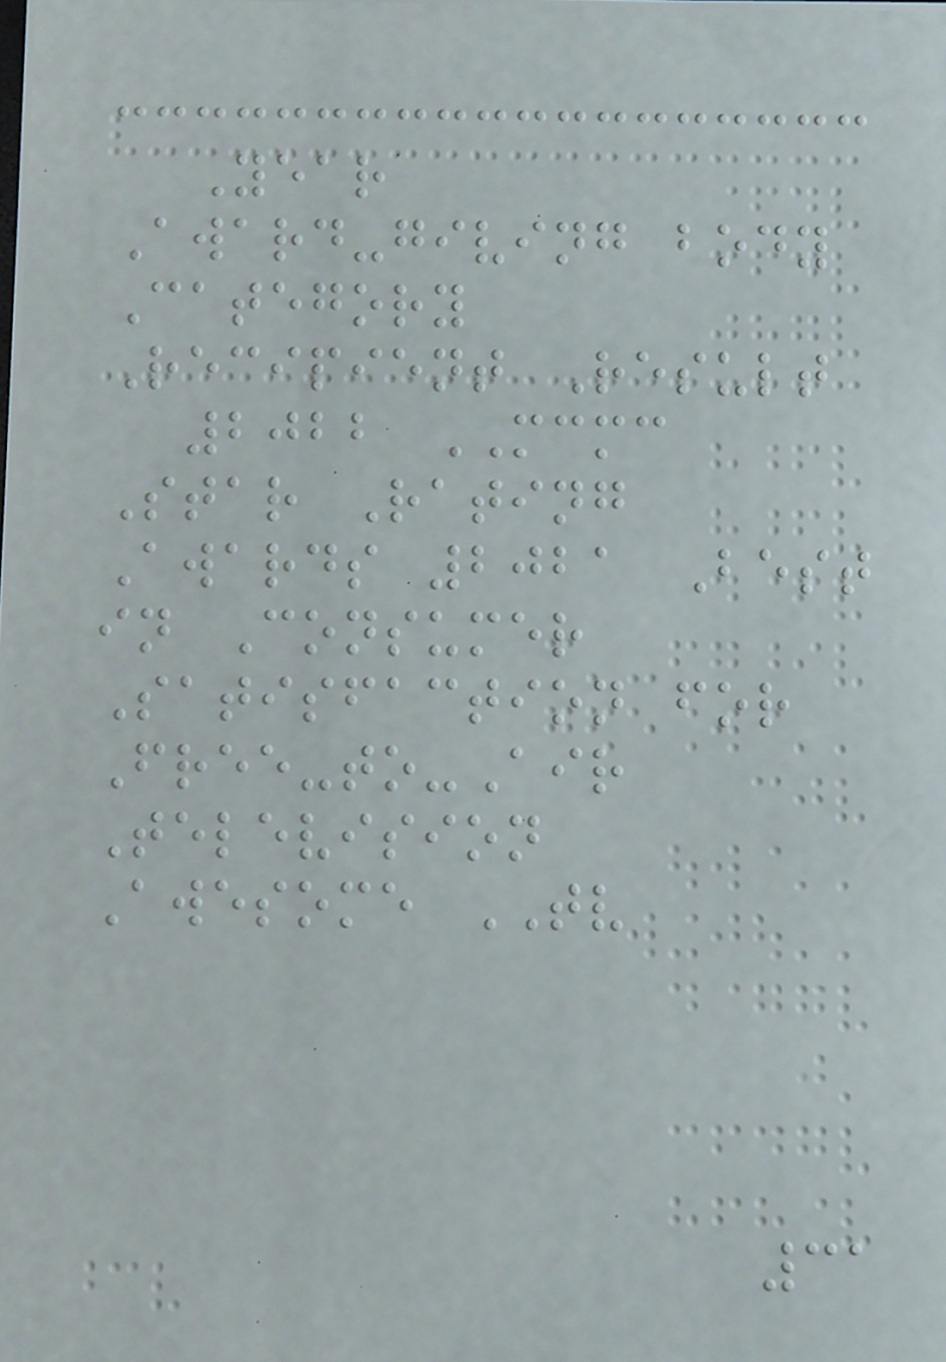Year
Award-giving body
Category
Recipient Result
2022 MCMC
Star Rating
Awards 2021 Best
in Consumer
Satisfaction for
Free-to-Air
Television
Awesome TV
31
